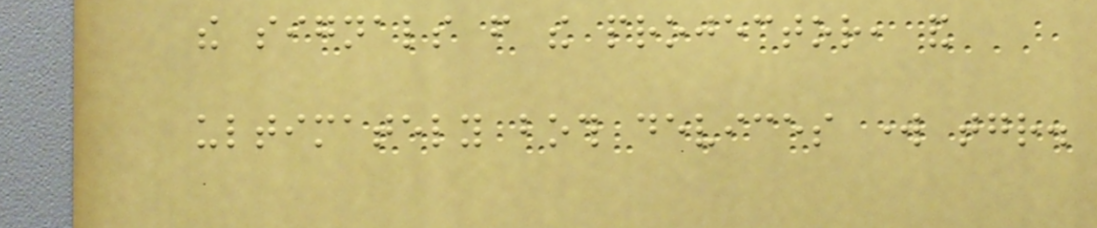the signals from the projector, and
ultimately both devices work together.
